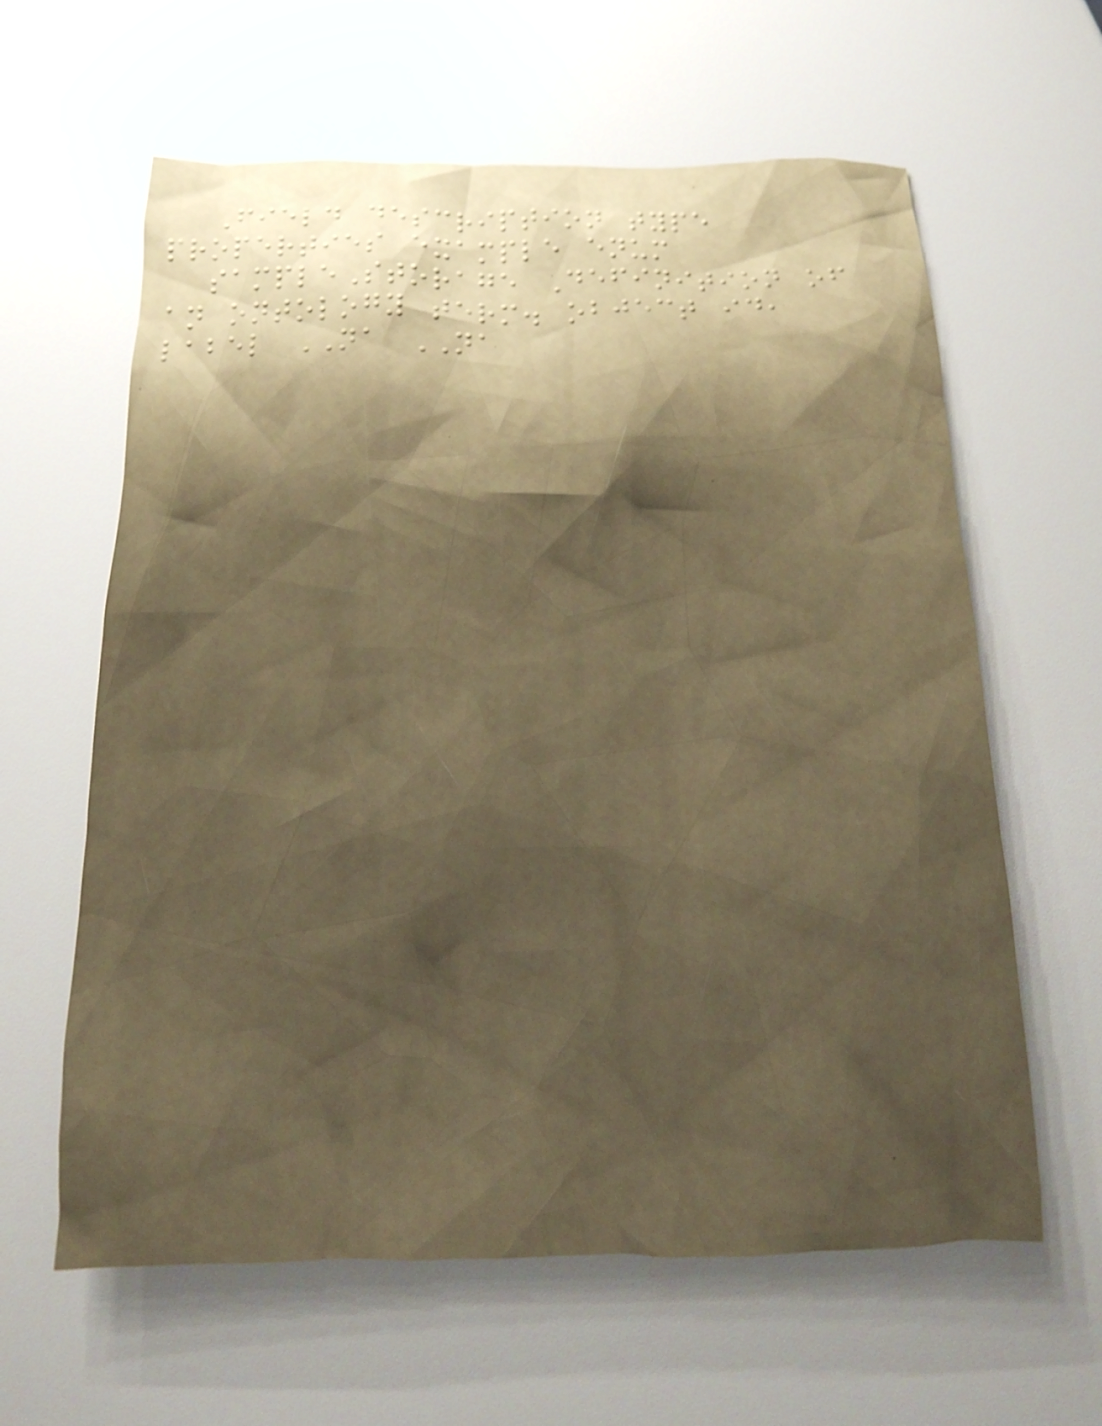Field description type
properties example enum
sampleStorage Definition of
an ontology term. object id,
label NA NA
